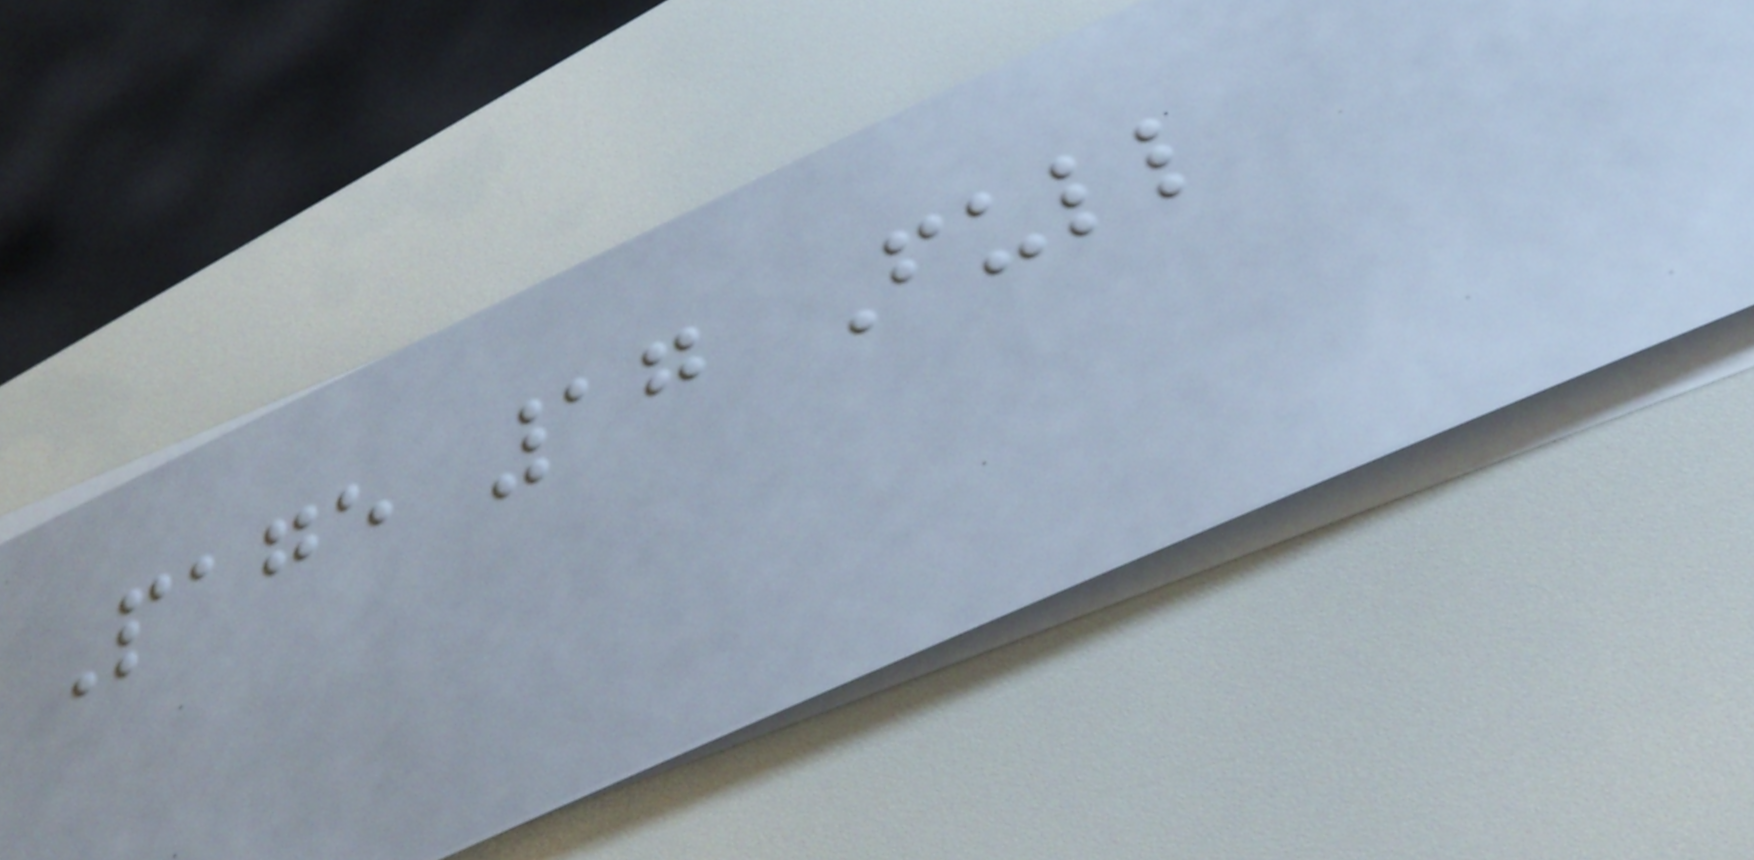Page 17 Full
